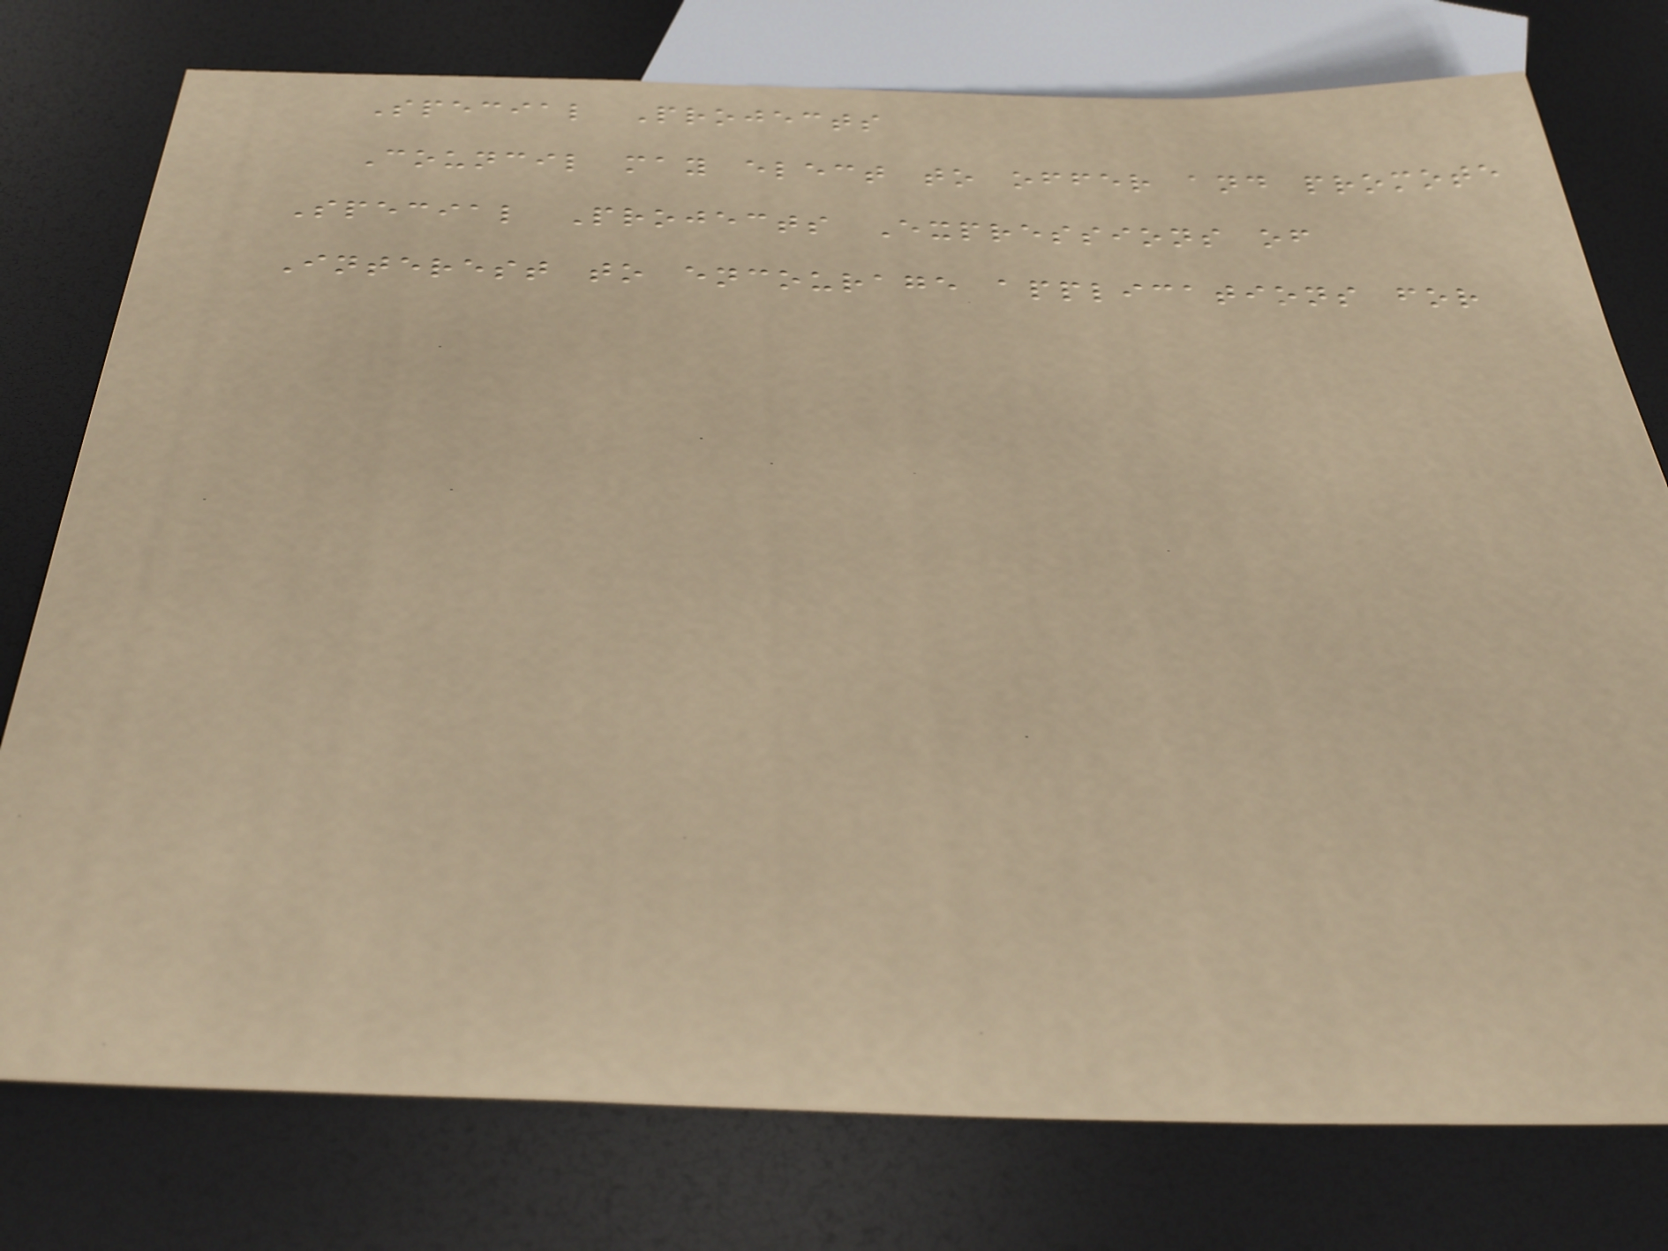Special Projects
Council may elect to offer and promote
Special Projects Expressions of
Interest to encourage applications for
